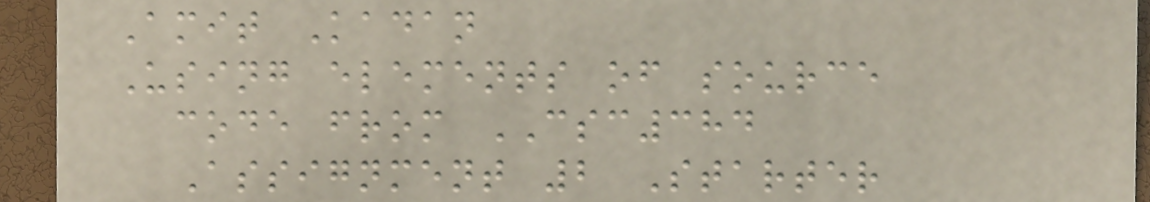Amit Kadan
Using elements of source
code from CSC384
Assignment 2 Starter
